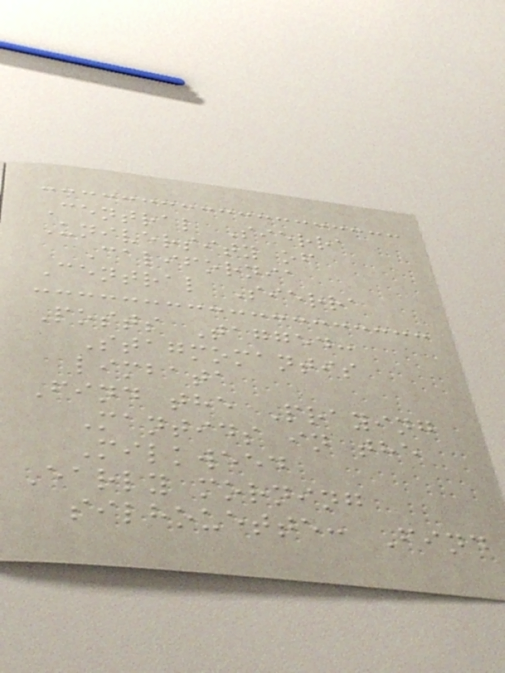Central Sierra
University of
California
Central Sierra
Posts Tagged:
Stagmomantis
limbata
Find the Praying
Mantids in the
Milkweed
Early morning
silhouette: Find
